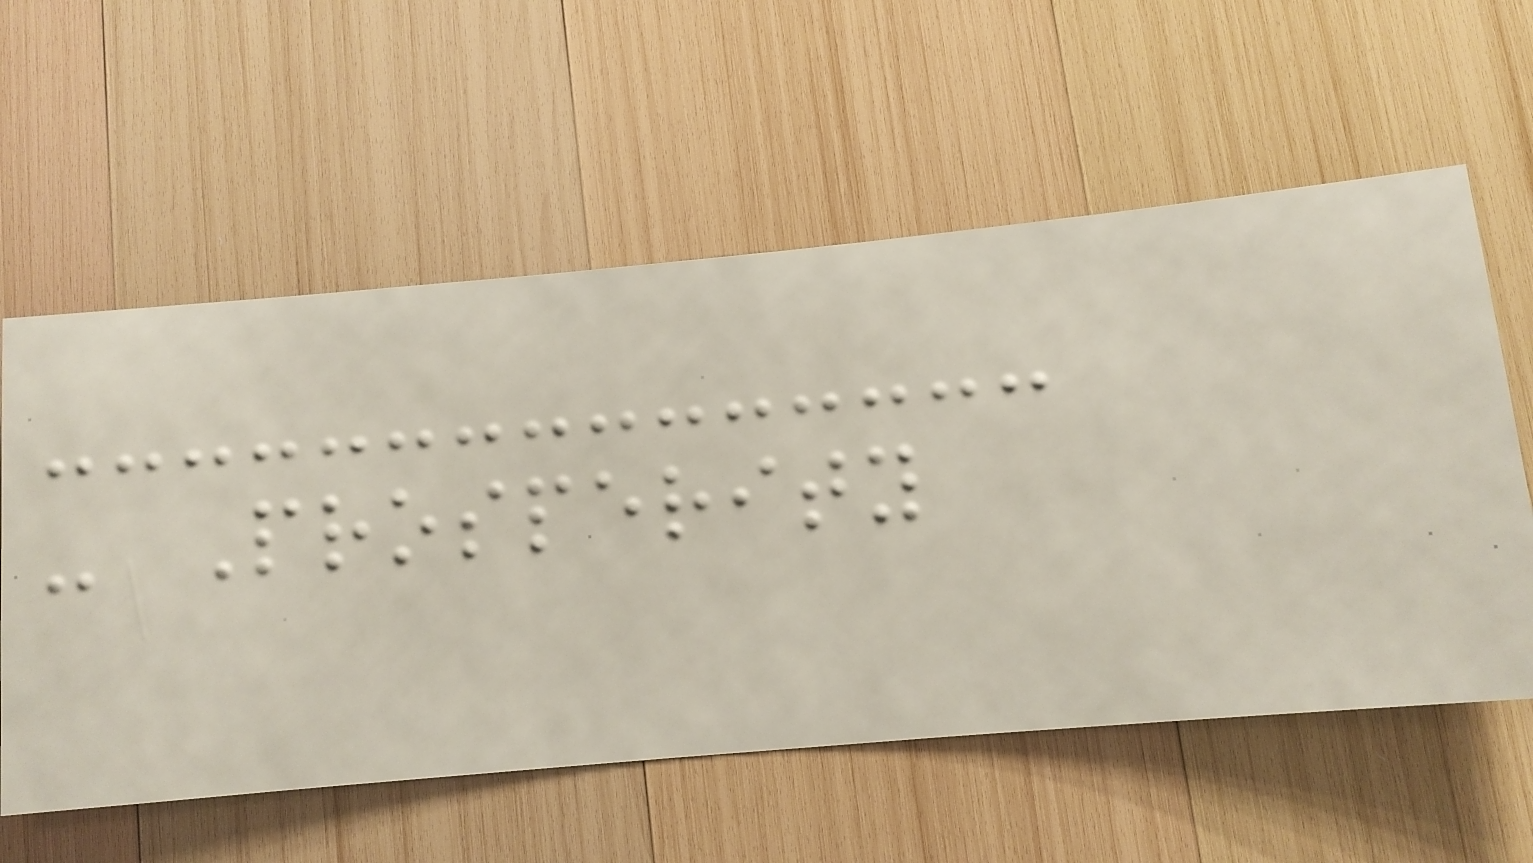- Prosperity
